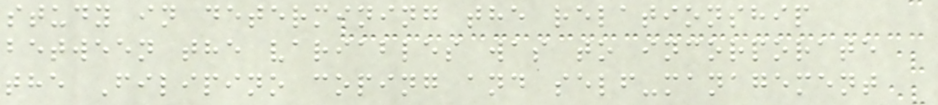study in determining the relationship
between the variables was to incorporate
the Filipino coping and self-management
